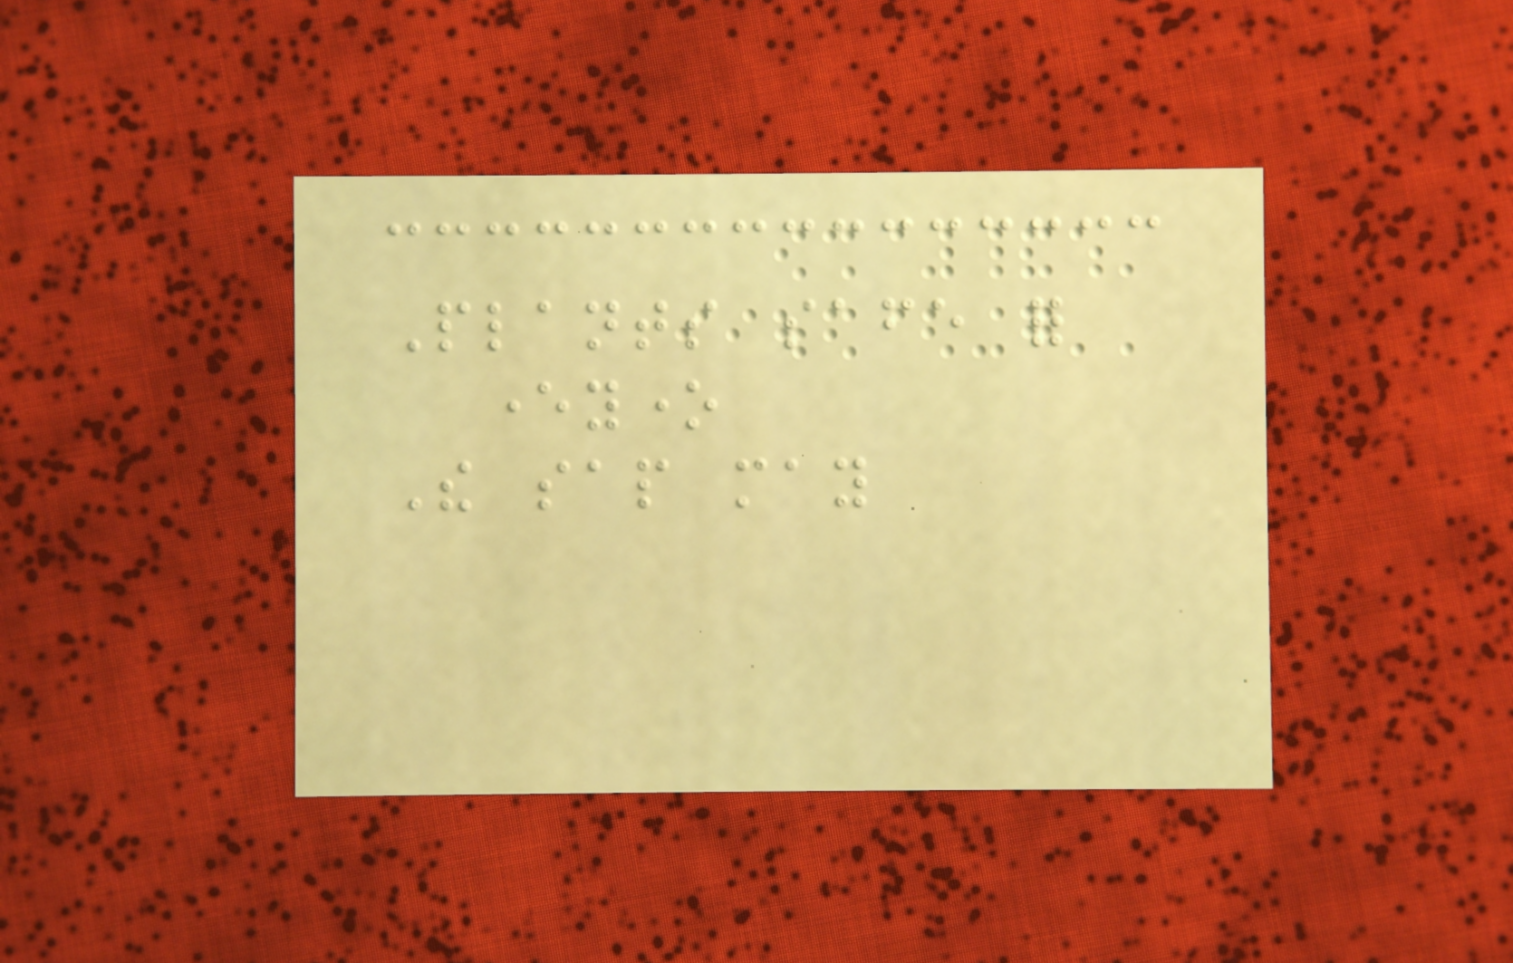Plants safe for
everyone
The sap may
